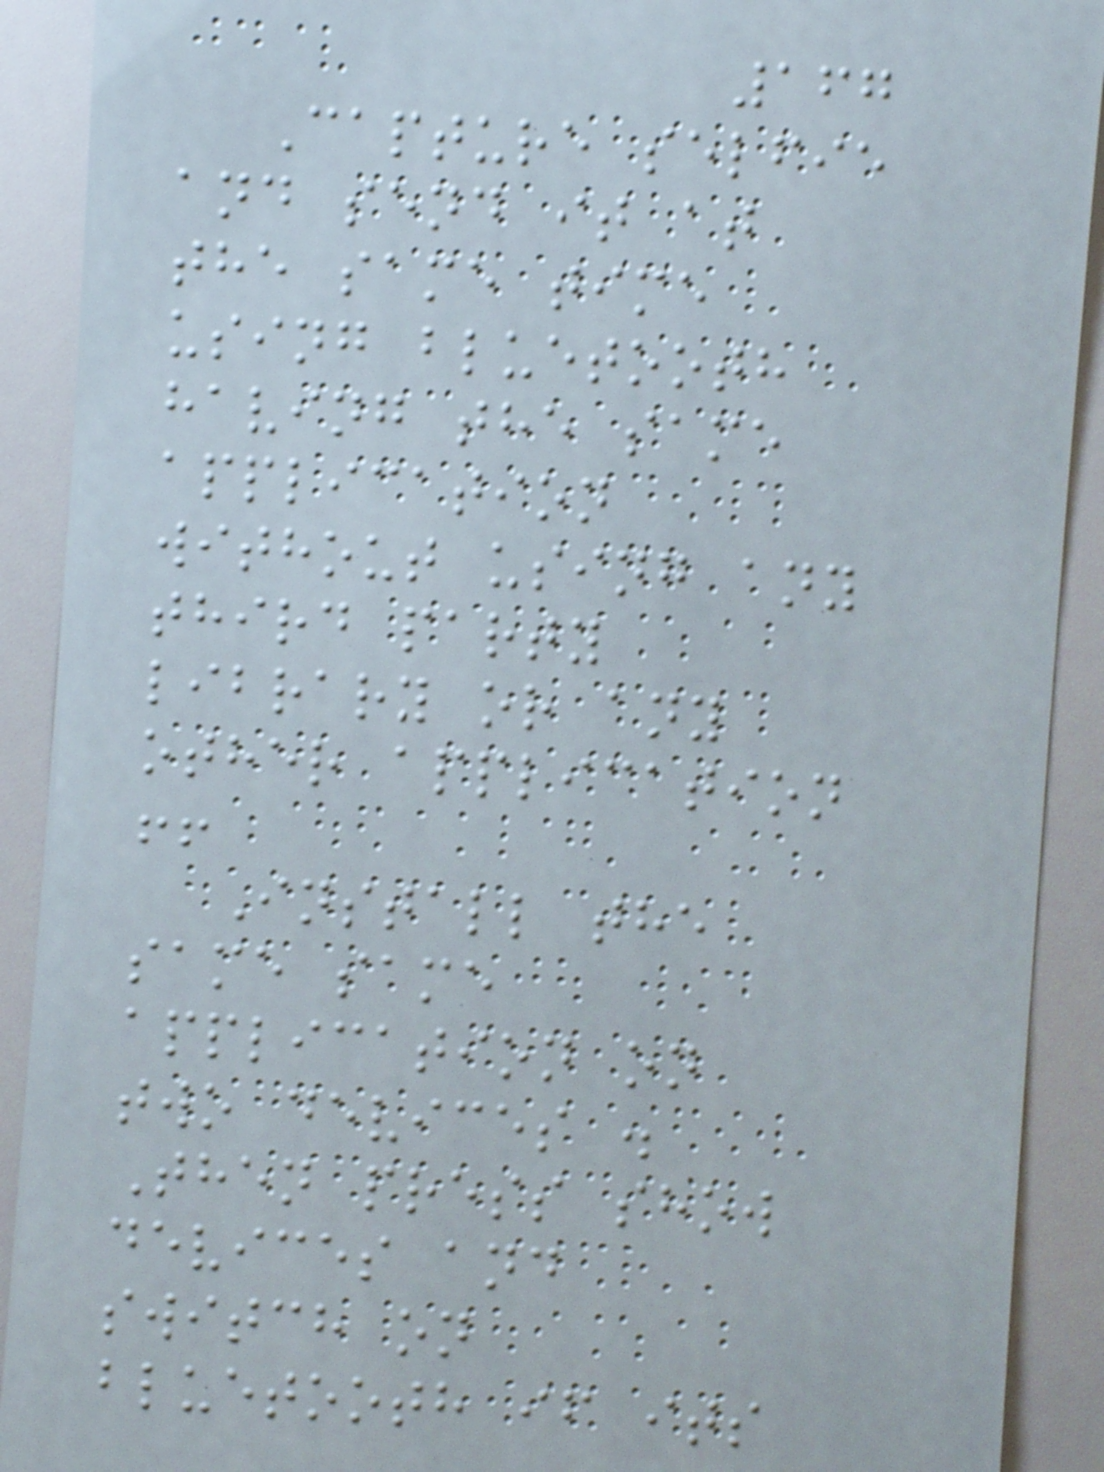167
Capture selfie
and send it at
the same time
using bluetooth
having the same
application
without using any
third party
library or any
other application
!!
Install the
same same
application on
two devices .
Then press show
devices and
switch on
bluetooth if its
